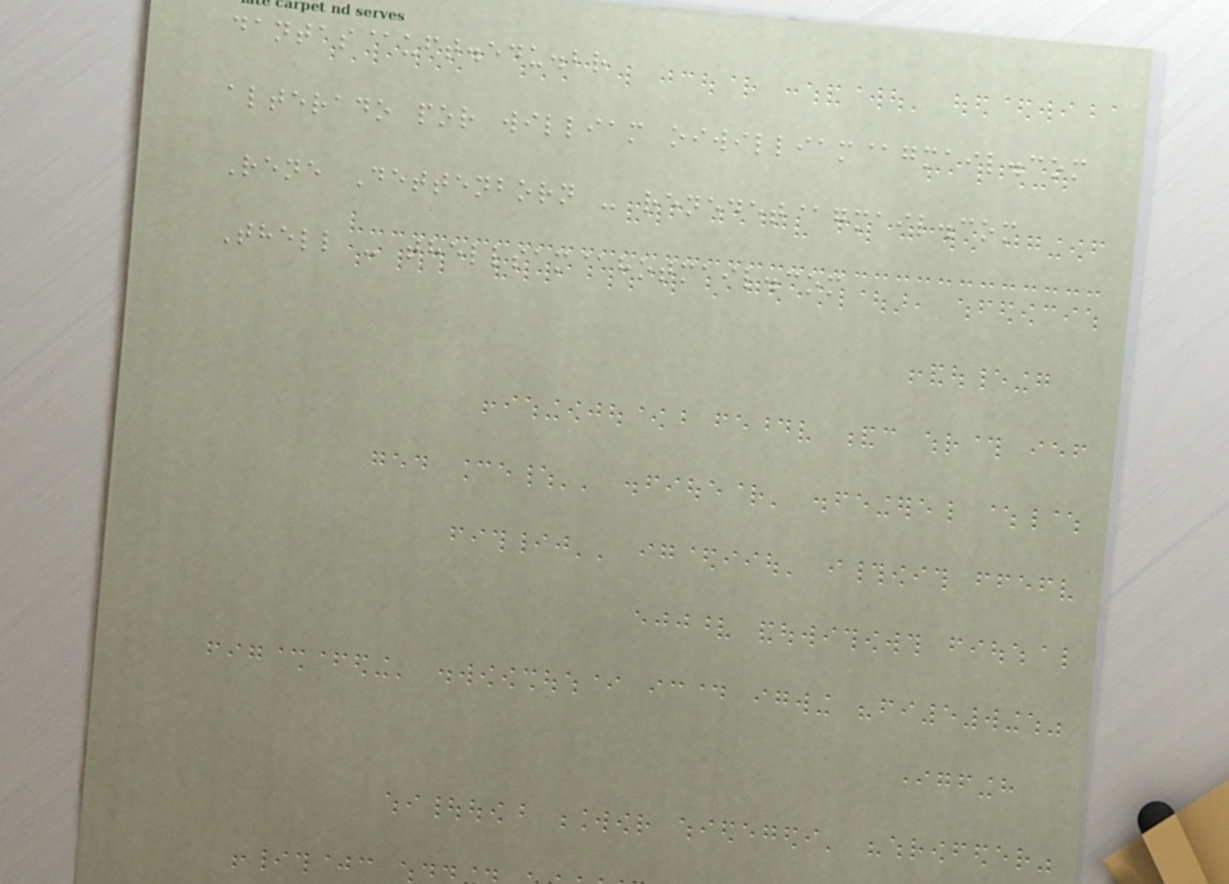dantas@uft.edu.br
alterado por william oiwilliam@gmail.com
Rene Dettenborn - renedet@gmail.com
Thell - thellsam@hotmail.com
